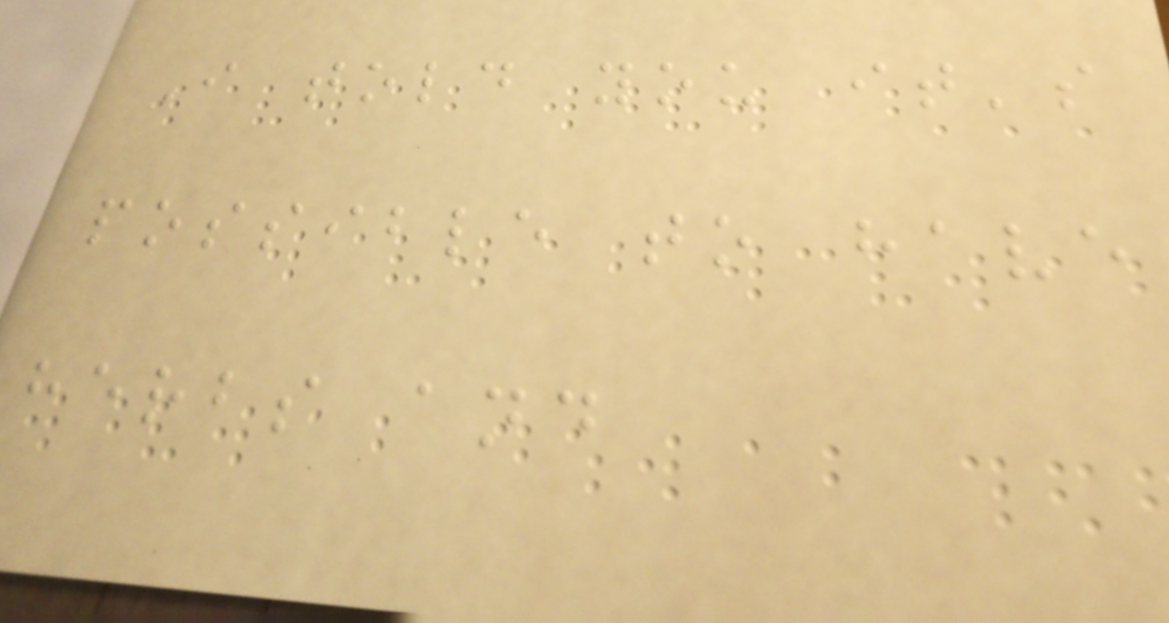I told you it's
possible to have
herbs and
